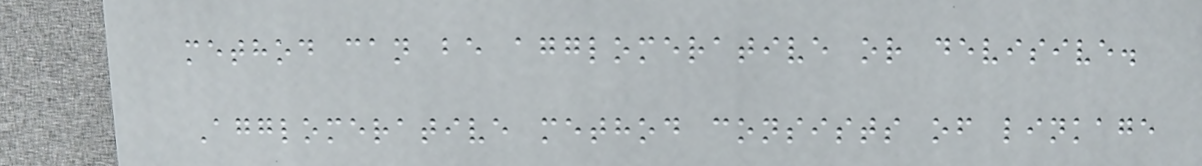method can be agglomerative or devisive.
Agglomerative method consists of linkage
